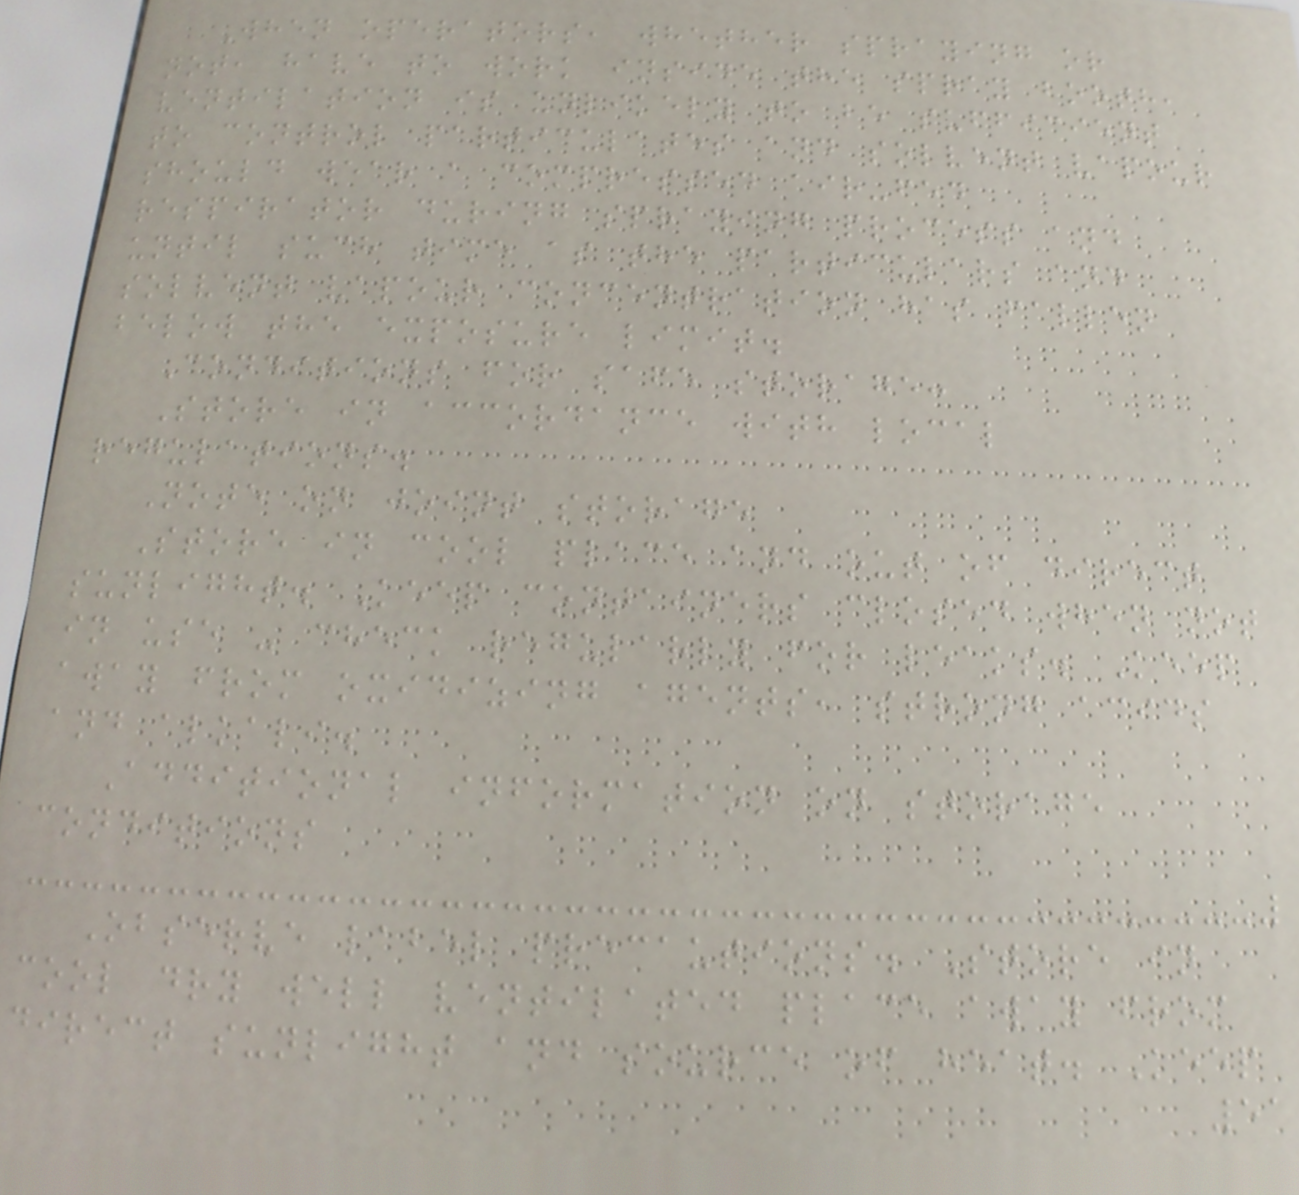When operators, whether spraying or
not, have to work inside the spray booth,
ventilation is unlikely to be sufficient
to control particulates and solvent vapour
should wear a compressed air-fed
respirator during spraying process and
until such time as the particulars and
solvent vapour concentration has fallen
below the exposure limit.
Conditions for safe storage:
Store in accordance with local
regulations.
Note on joint storage
Store in cool place and out of direct
sunlight. Keep containers closed when not
in use - check regularly for leaks. Keep
away from oxidizing agents, strong acids
and alkali.
Additional information on storage
conditions
Observe label precautions. Store in
cool dry well ventilated place away from
direct sunlight and source of heat. Keep
51
